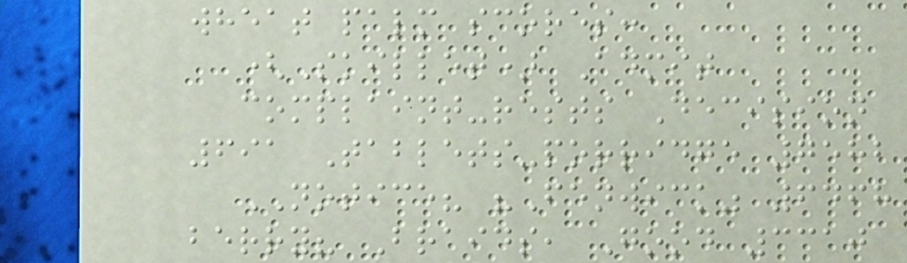wheat palm scores:
(Skillet) Admit
complaint-rests Decision
691 Tablets-porridge 7582
NOTICE? "Fenwick" 6468
berry? Braids, Good 3310
